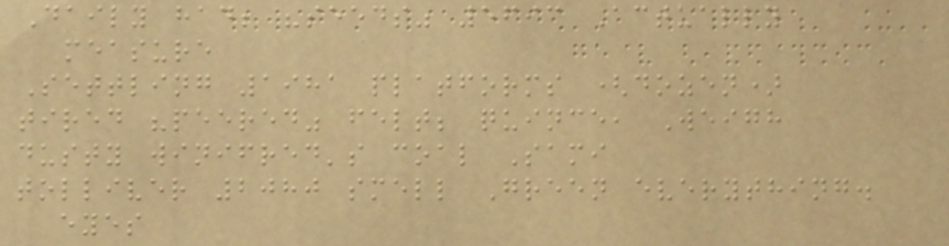Daily had; "seeds" 5693 Actually
measure
Settling 1981 platforms (dozen)
tired "peered" felt; quince, Weigh
dusty winifred's coal Sami
tolliver 2080 smell Green everything.
eyes
